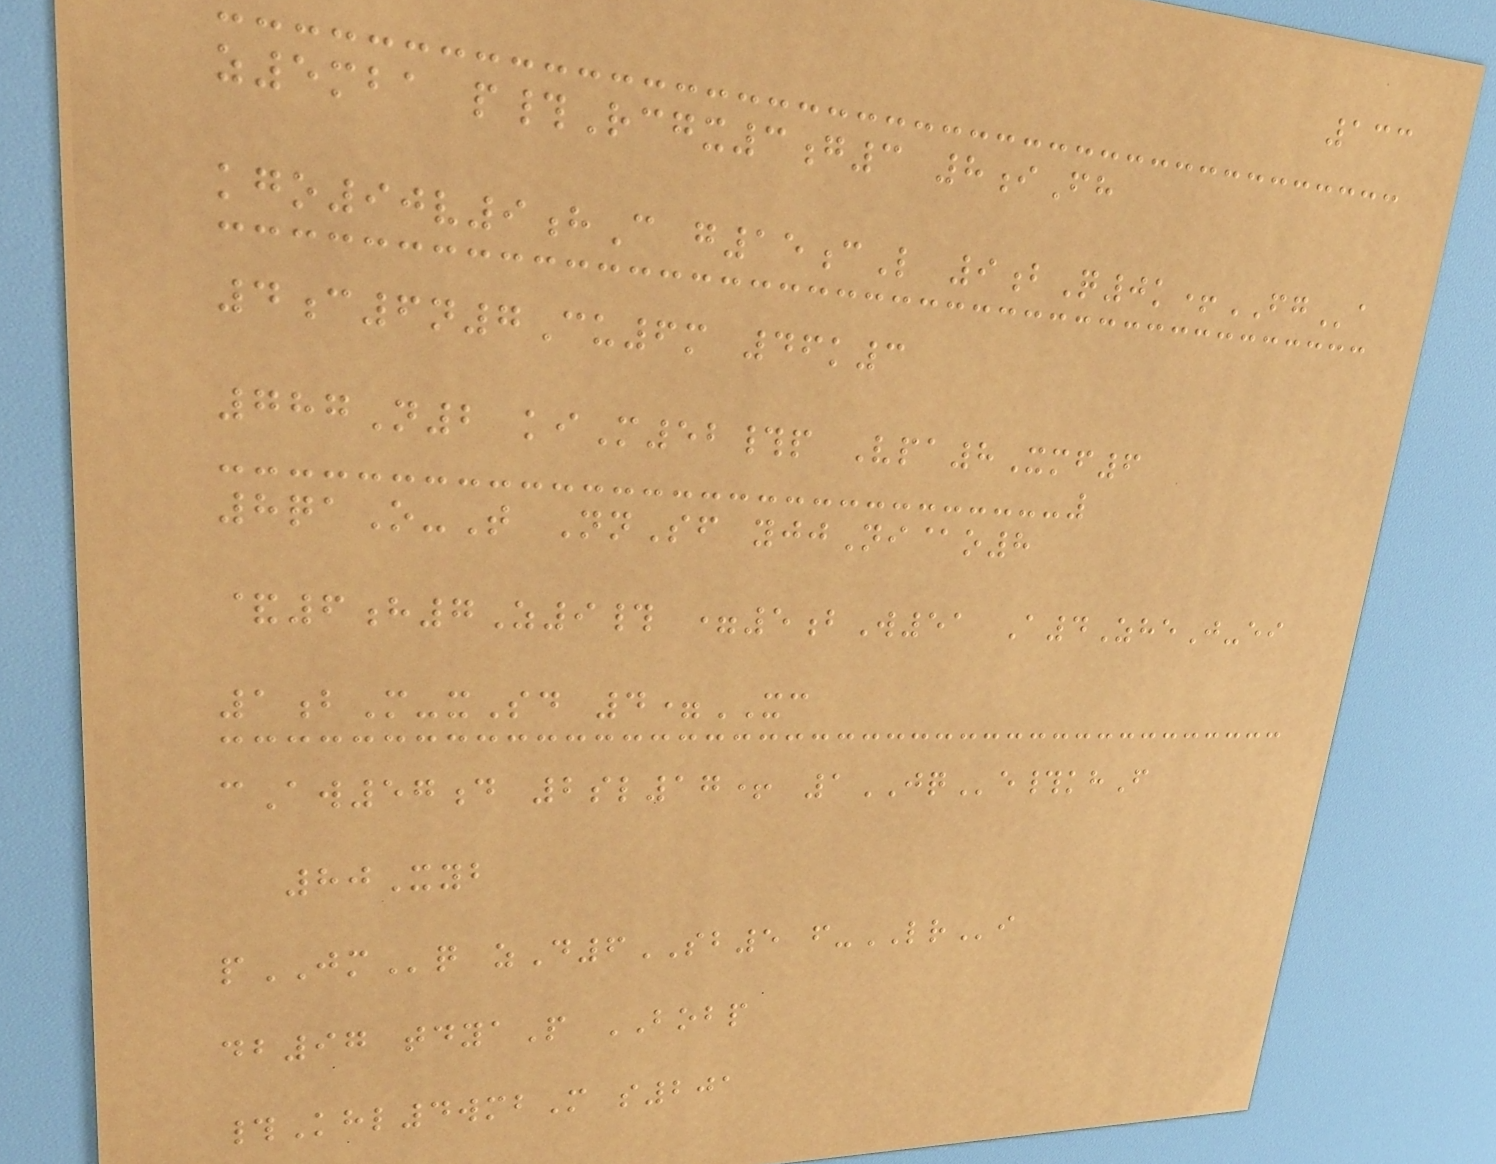133
z5mba p#Rcgx3g3 8iFh
kgo90v9hC g15cL 9bQ0k+FGa
4c6n7Cu6m 46k3
787N2 kiM52#p Vpa8Xmf6
8qaO-T NnSf yjjNi@o8
&6h7Z9# =5bW51 A4ZheJ-ei
1bM-xSd 4=XC
cAw57d 2sl17+ 1JQe#khF
80Xyb
pJMq zD6SB5 f-LRi
db97 tdyaP BOBP
#Khl4wmbM s201
